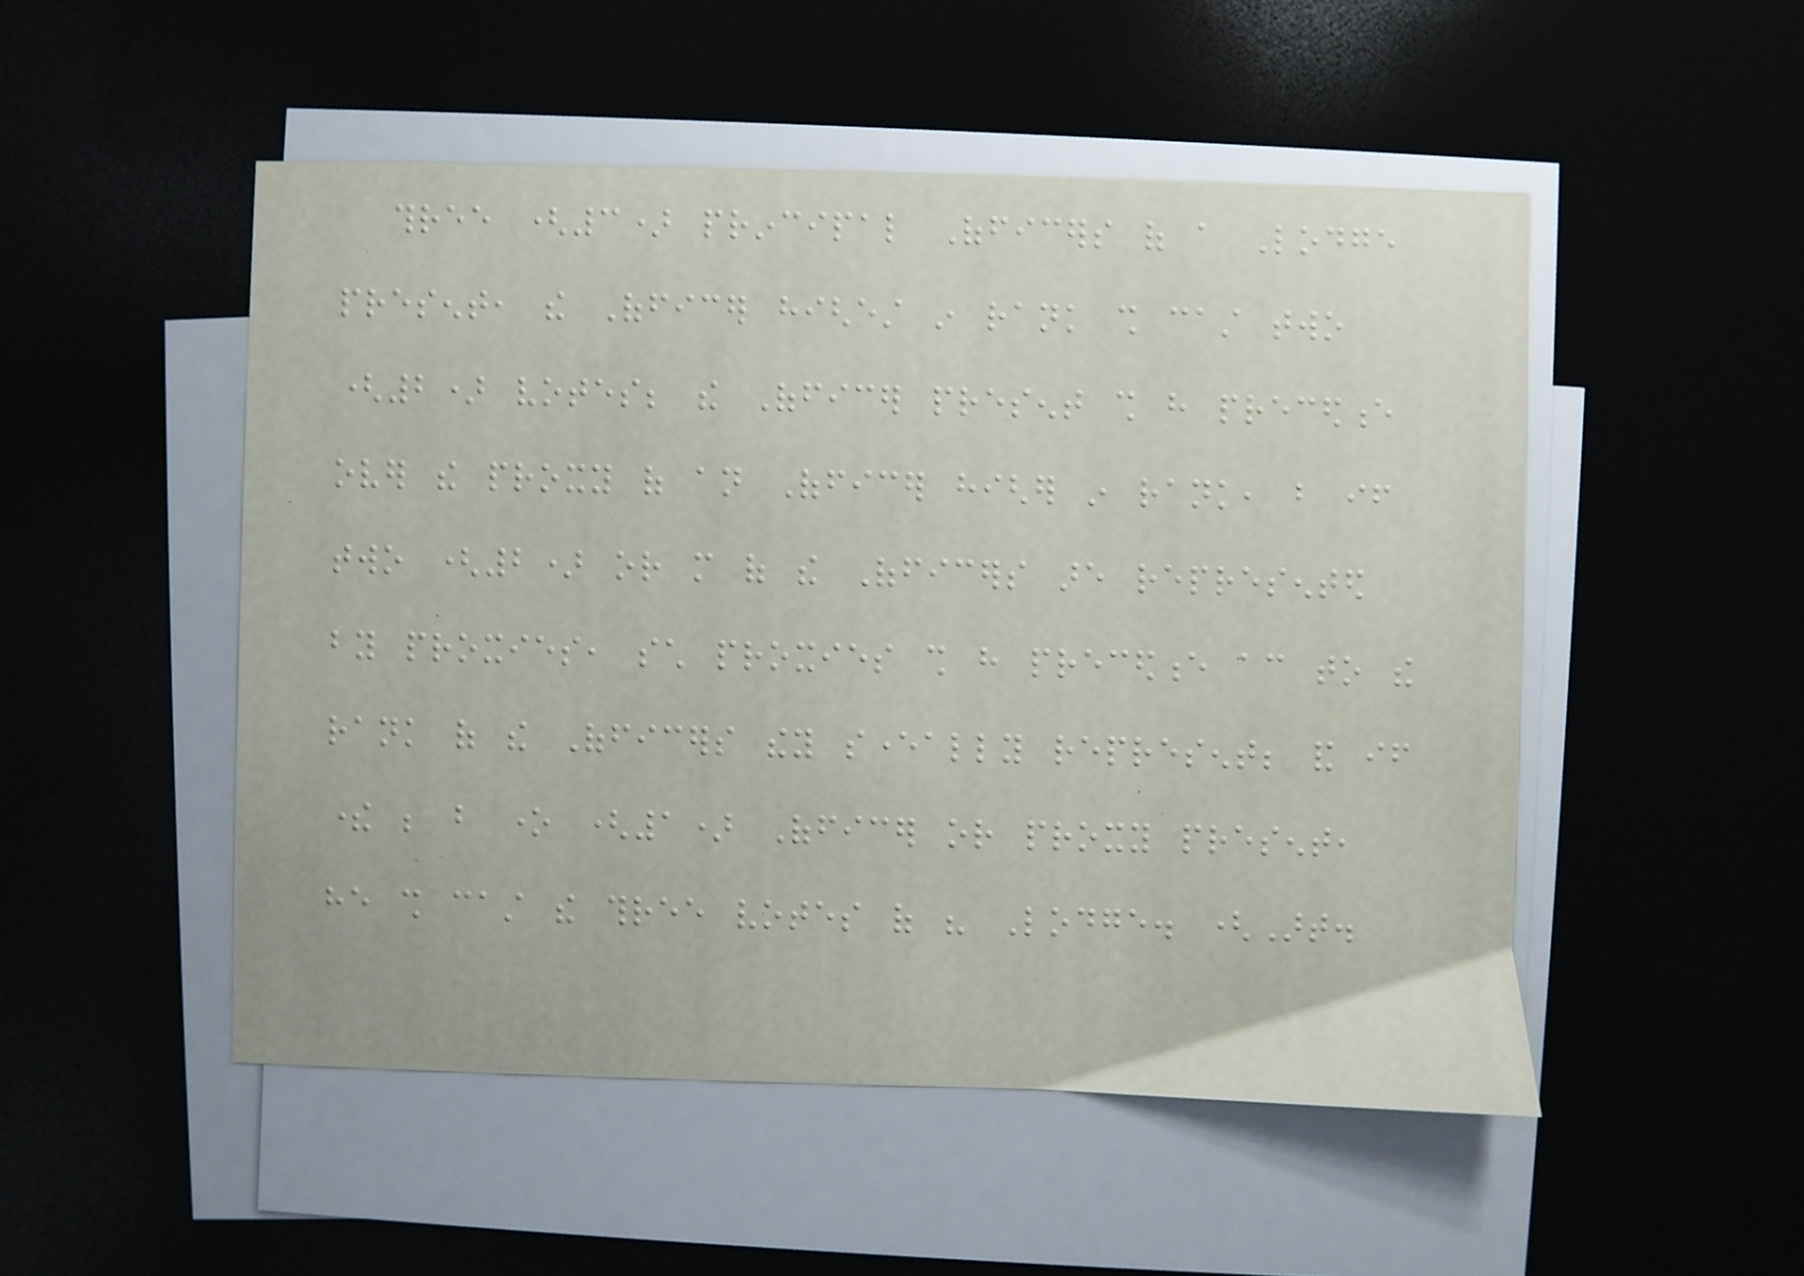three (3) principal Officers of a Lodge
present, the Officer highest in rank shall cast two
(2) votes; the Officer present shall have precedence
over the proxy of an Officer higher in rank, but if
two (2) or more of the Officers are represented
by proxies, such proxies shall have precedence according to the
rank of the Officers they severally represent; and if
there be but one (1) Officer or proxy present,
he shall cast the three votes of his Lodge. (Art.
